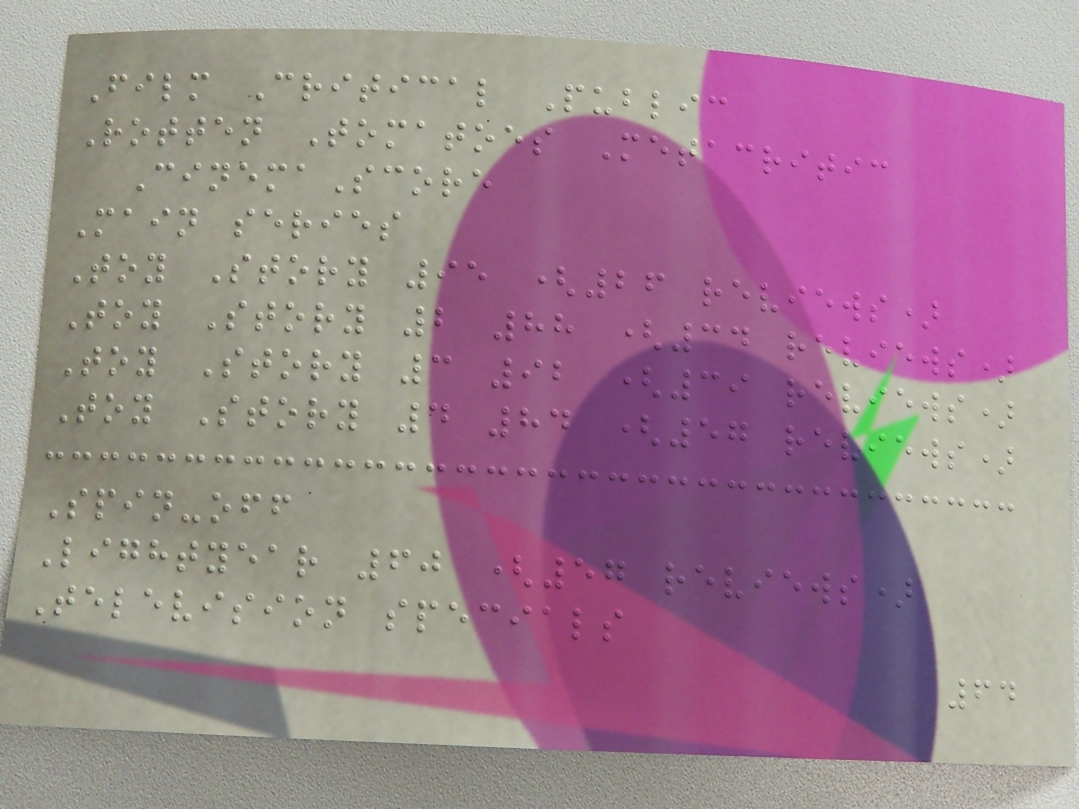Film Critical Public
Rotten Tomatoes Metacritic
CinemaScore
Main series
Toy Story 95 (26 reviews)
Toy Story 2 88 (34 reviews)
Toy Story 3 92 (39 reviews)
Toy Story 4 84 (57 reviews)
Spin-off
Lightyear 60 (57 reviews)
Television specials
64
